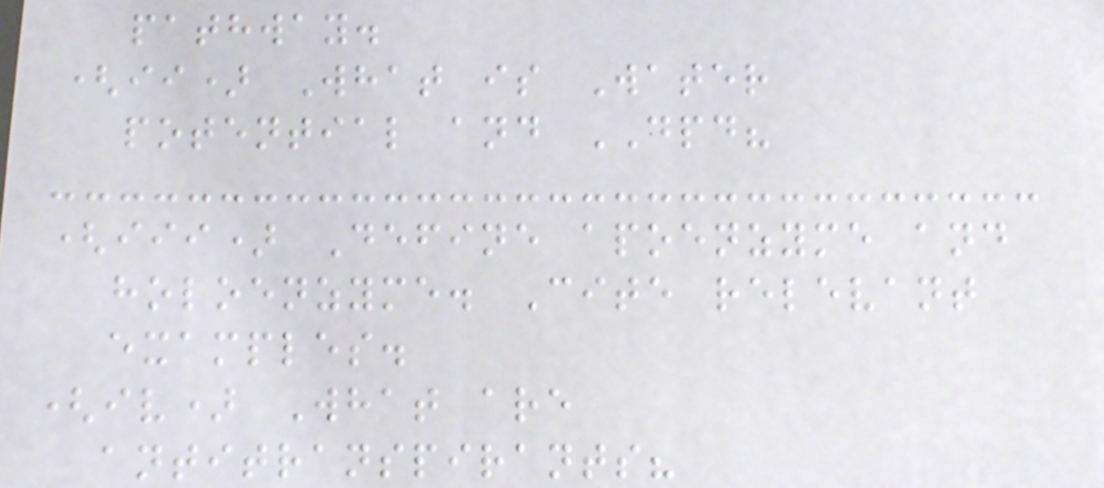pathway.
(ii) What is Water
potential and DPD?
(iii) Define apoenzyme and
holoenzyme. Cite relevant
examples.
(iv) What are
antitranspirants?
